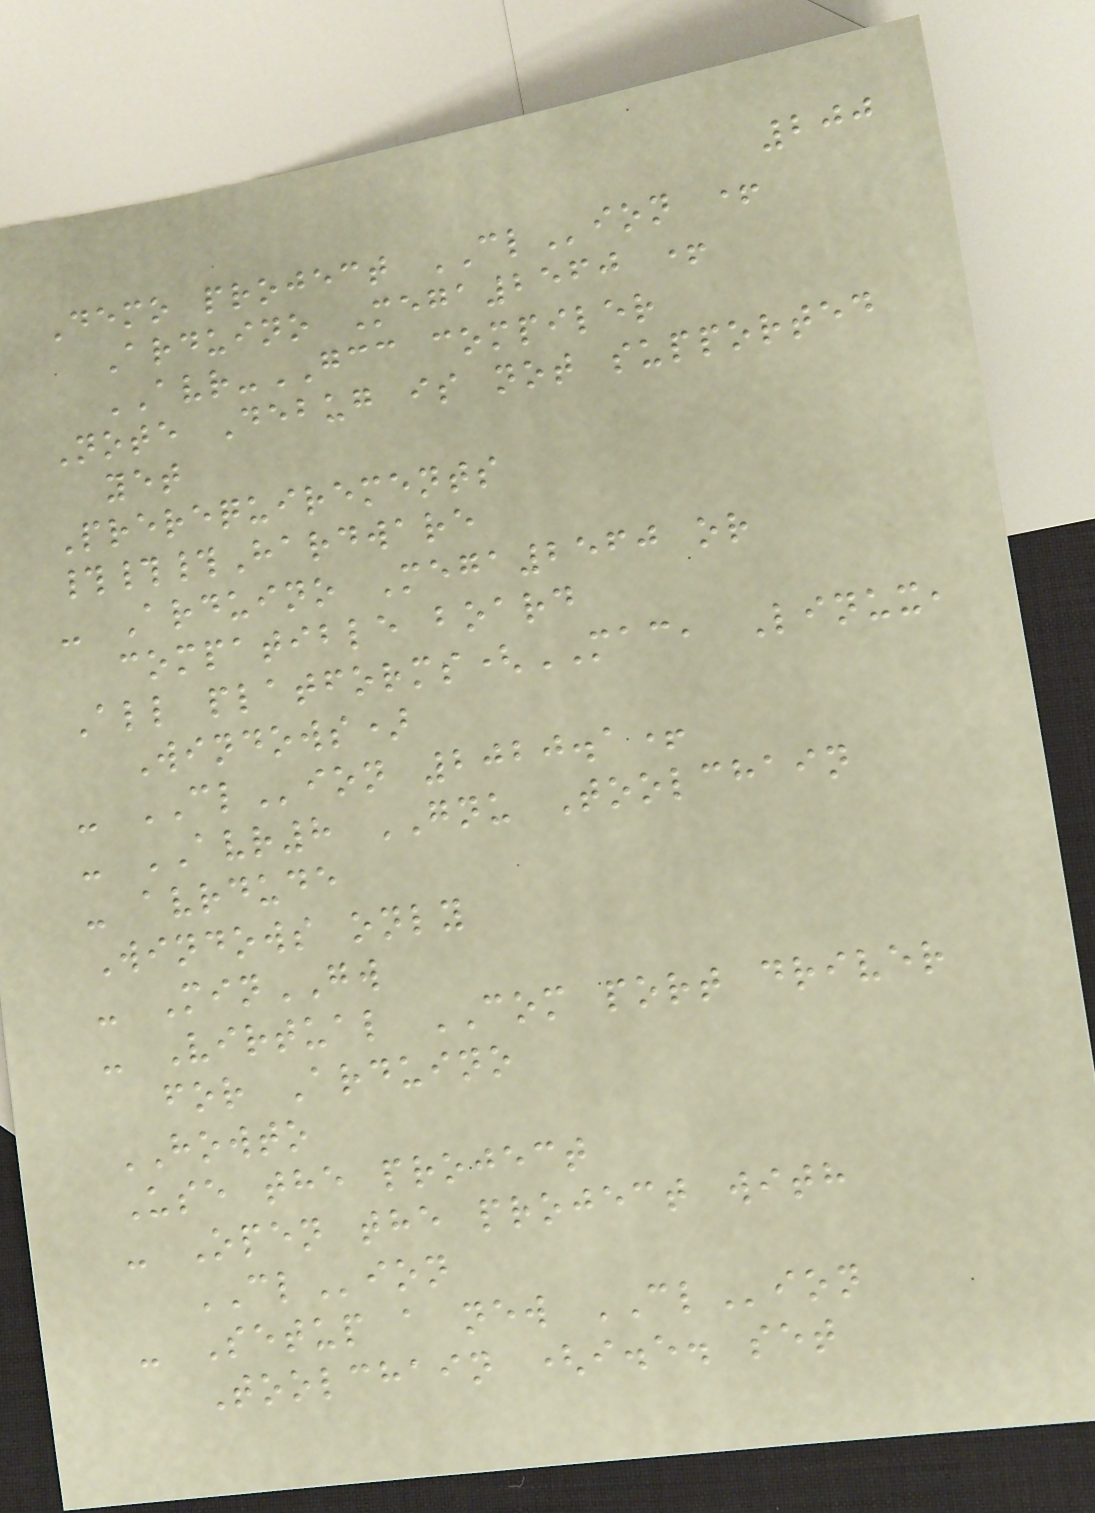200
Demo project CLion +
Arduino Mega2560 +
AVR-GCC compiler
Note Debug is not supported
yet
Prerequirements
###Hardware
- Arduino Mega2560 or
compatible board
All platforms(MAC, Linux,
Windows)
- CLion 2020.1+
- AVR8 GNU Toolchain
- avrdude
Windows only
- MinGW
- Virtual COM port driver
for Arduino
HOWTO
Use the project
- Open the project with
CLion
- Setup a new CLion
Toolchain (i.e. set
